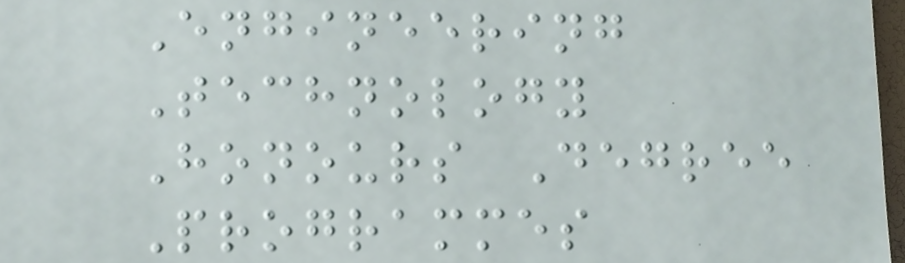Engineering
Technology
Honours Degree
Programmes
